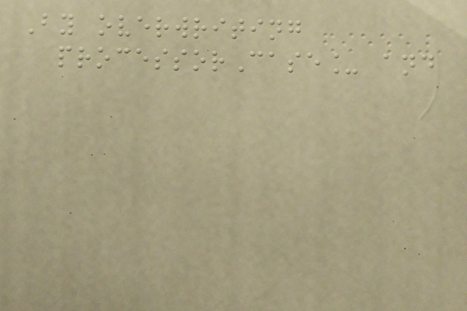By overwriting
processorCase_ and
